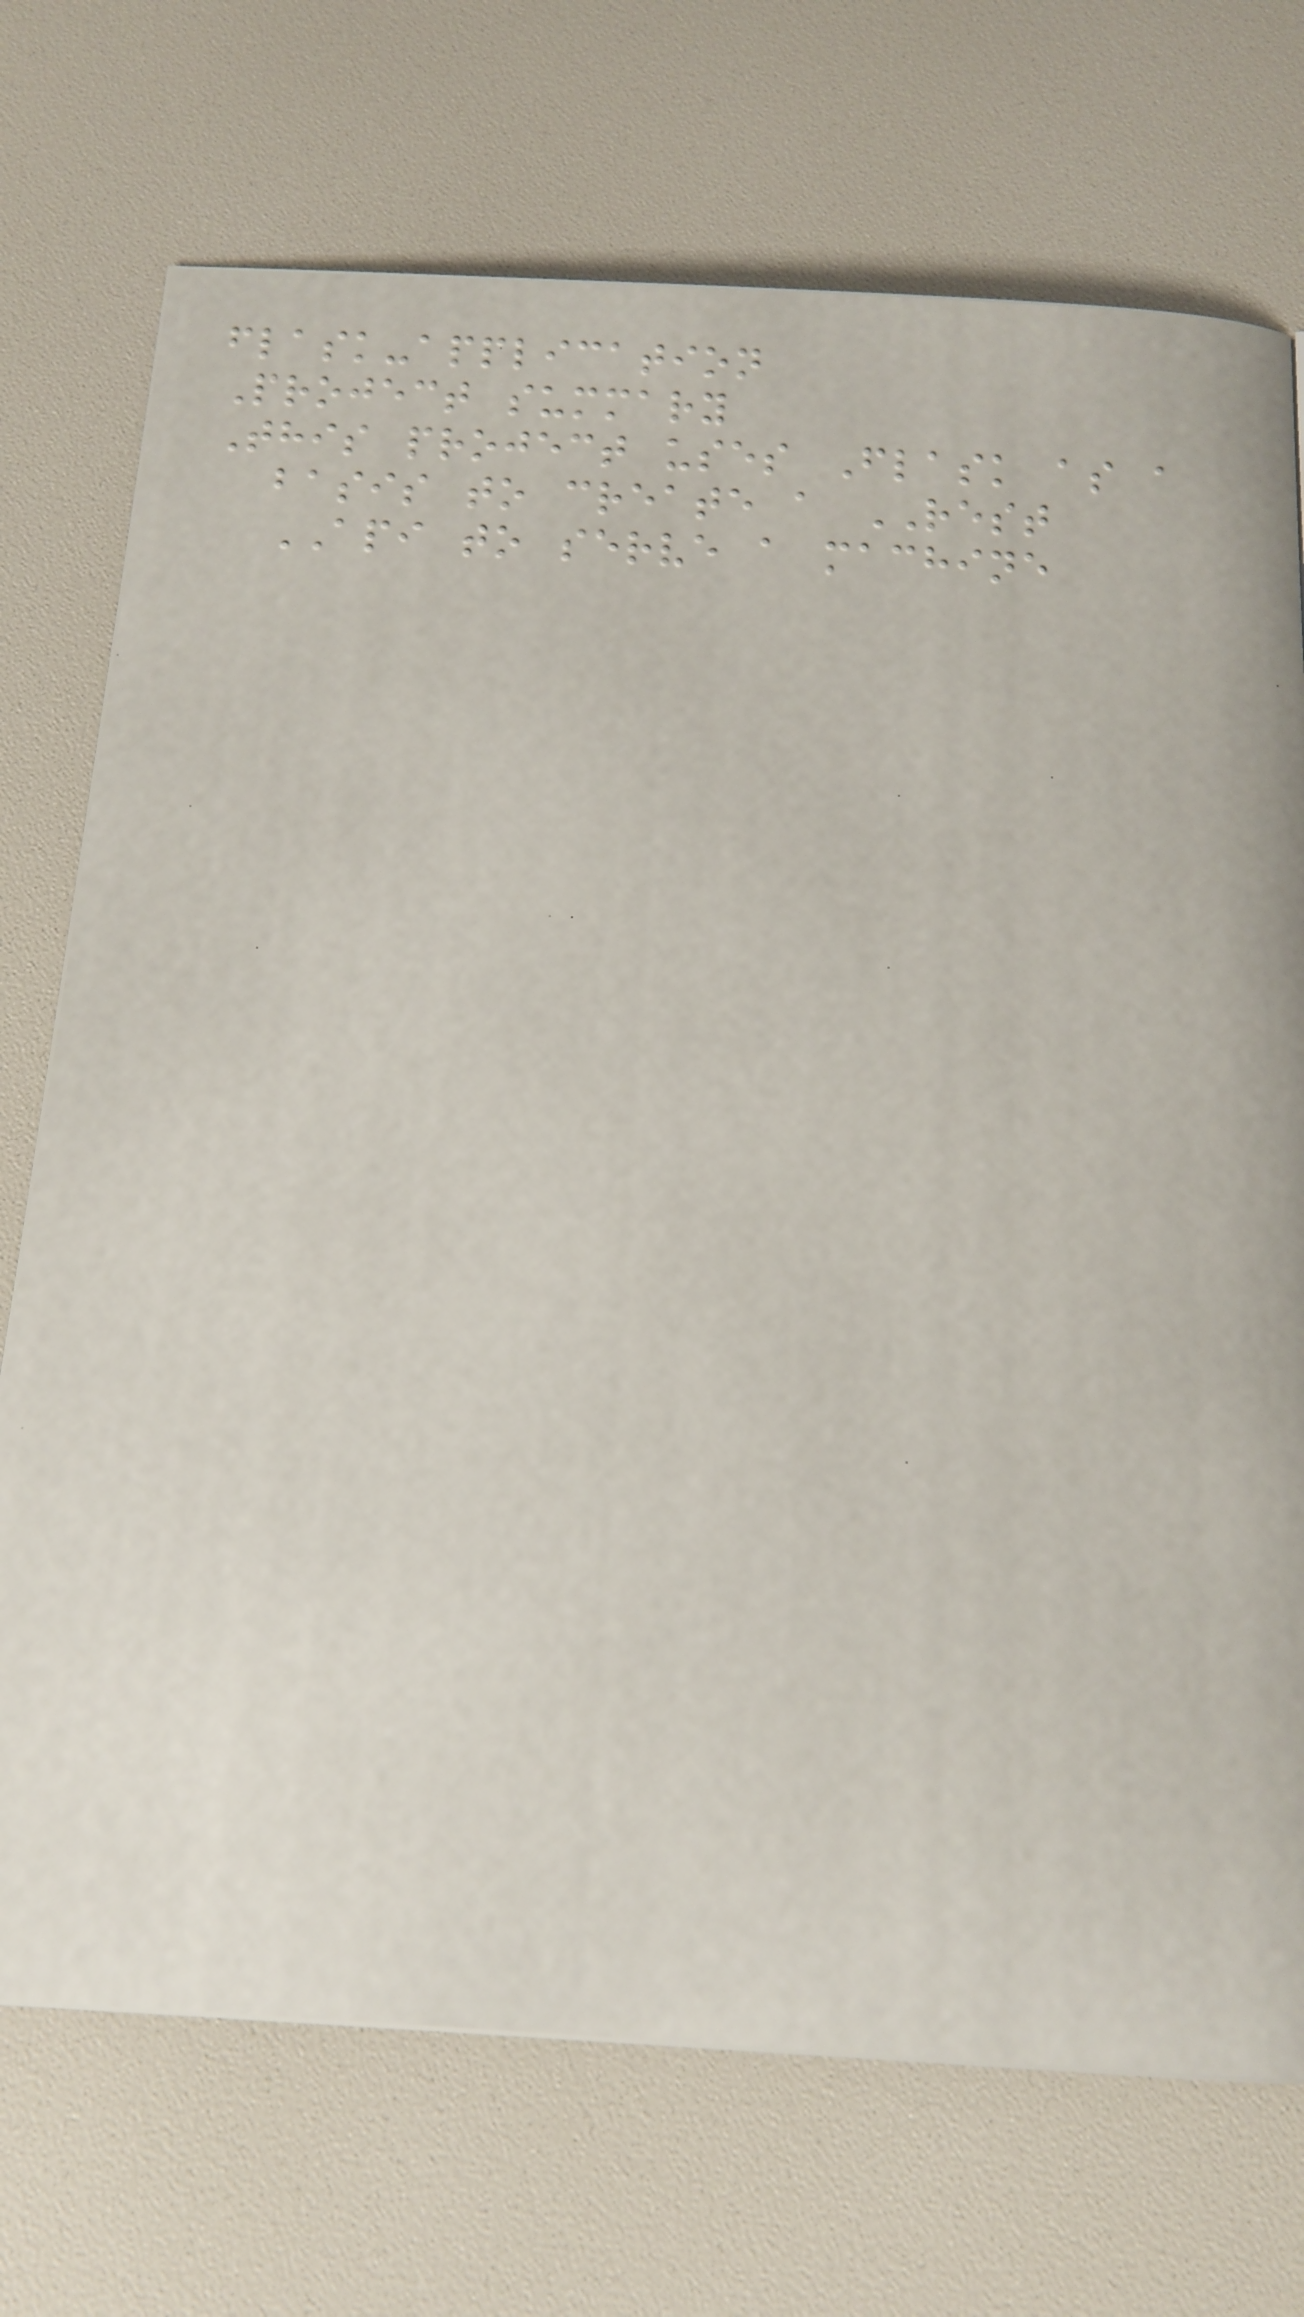flask-application
Project summary
This project uses Flask as a
basis to create a REST
API to serve a machine
